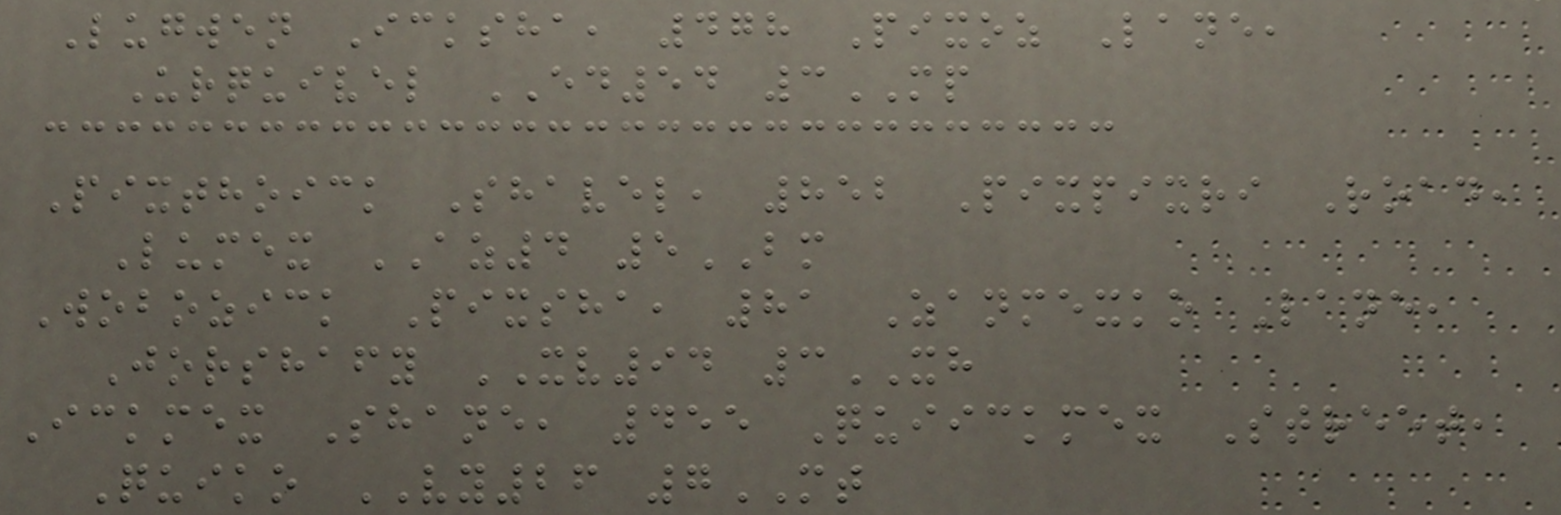Lugwen Icksha, 478 Pixoz Lane,
Urquivel ED54 3MP
Pixthoick Shavel, 852 Pixpixri Road,
Lumex AZ4 5BM
Wobozick Pixsha, 81 Zanmexko Lane,
Jorshafy XV94 3XH
Ickmex Shane, 455 Quiickmex Street,
Quiko VY26 7MT
